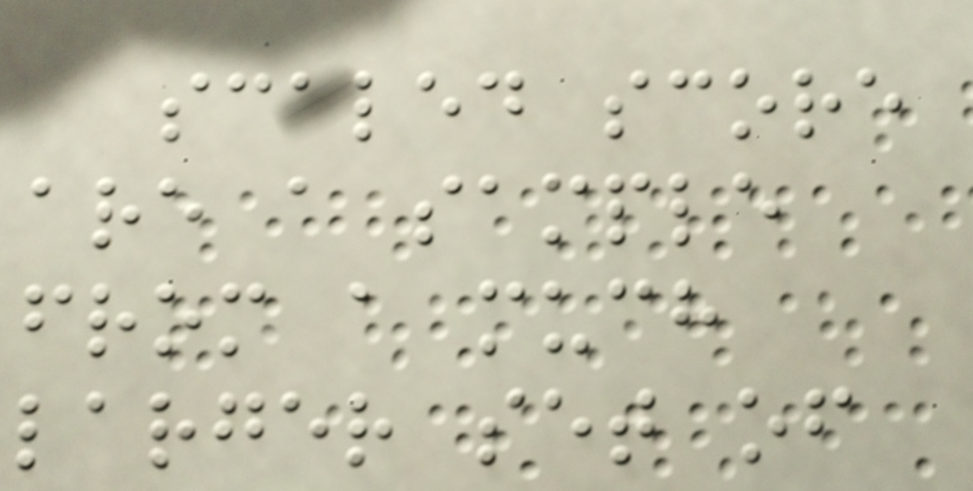scaled score
are a sample
from a much
larger set of
